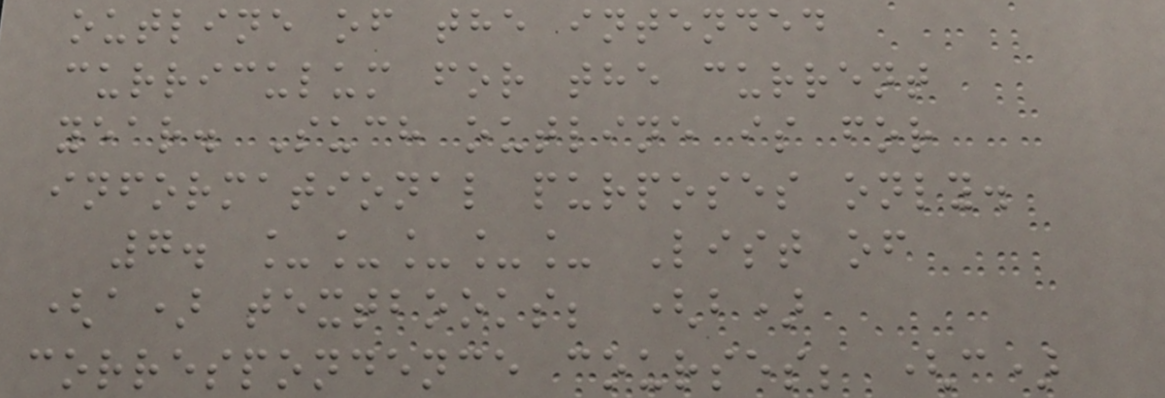outline of the intended
curriculum for the current
year. Such outline is for
informational purposes only.
7. _____ List of
(a) textbooks; (b)
correspondence courses; (c)
